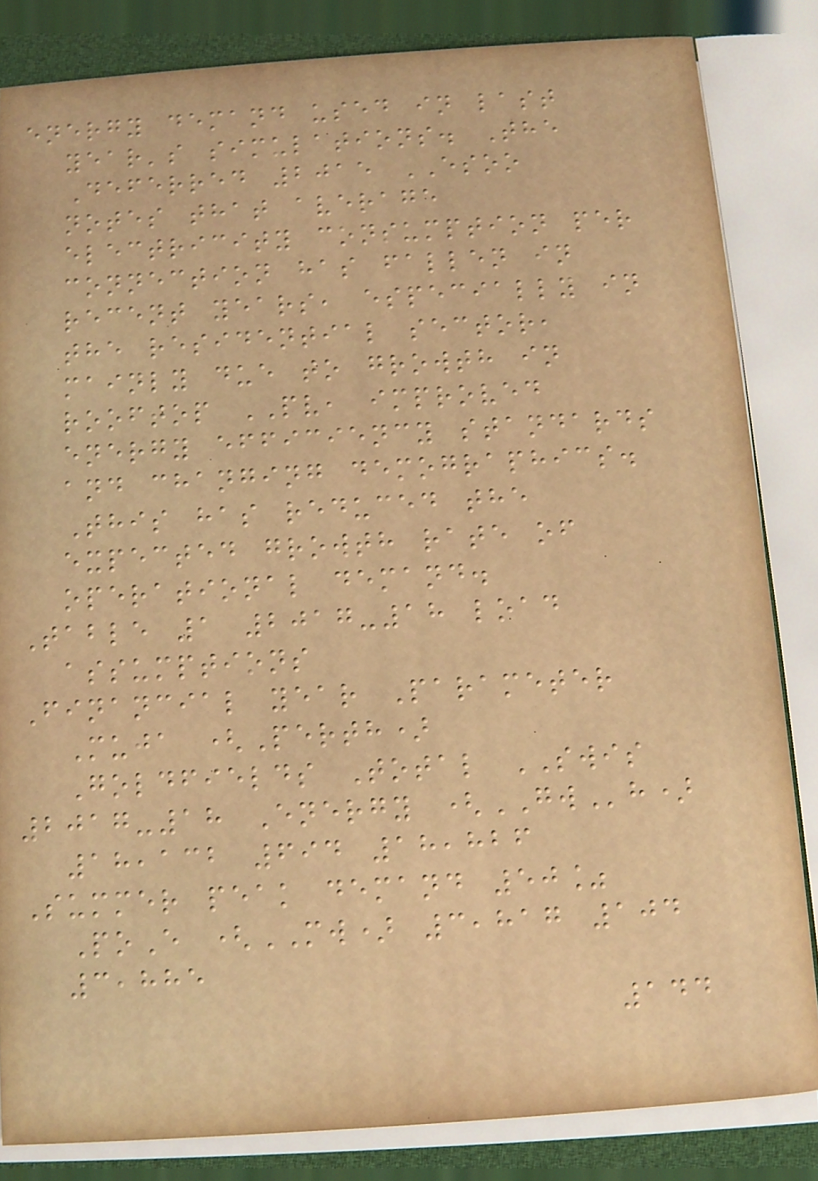energy demand used in last
year's simulations. The
Deferred 2015 ESOO
notes that average
electricity consumption per
connection has fallen in
recent years, especially in
the residential sector,
mainly due to growth in
rooftop PV, improved
energy efficiency standards
and changing demographics.
This has reduced the
expected growth rate of
operational demand.
Table 1 2017-18 load
assumptions
Financial year Parameter
Muja (Perth)
Goldfields Total SWIS
2017-18 Energy (GWh)
18,132 694 18,826
Summer peak demand 50%
PoE (MW) 3,817 104
3,885
144
